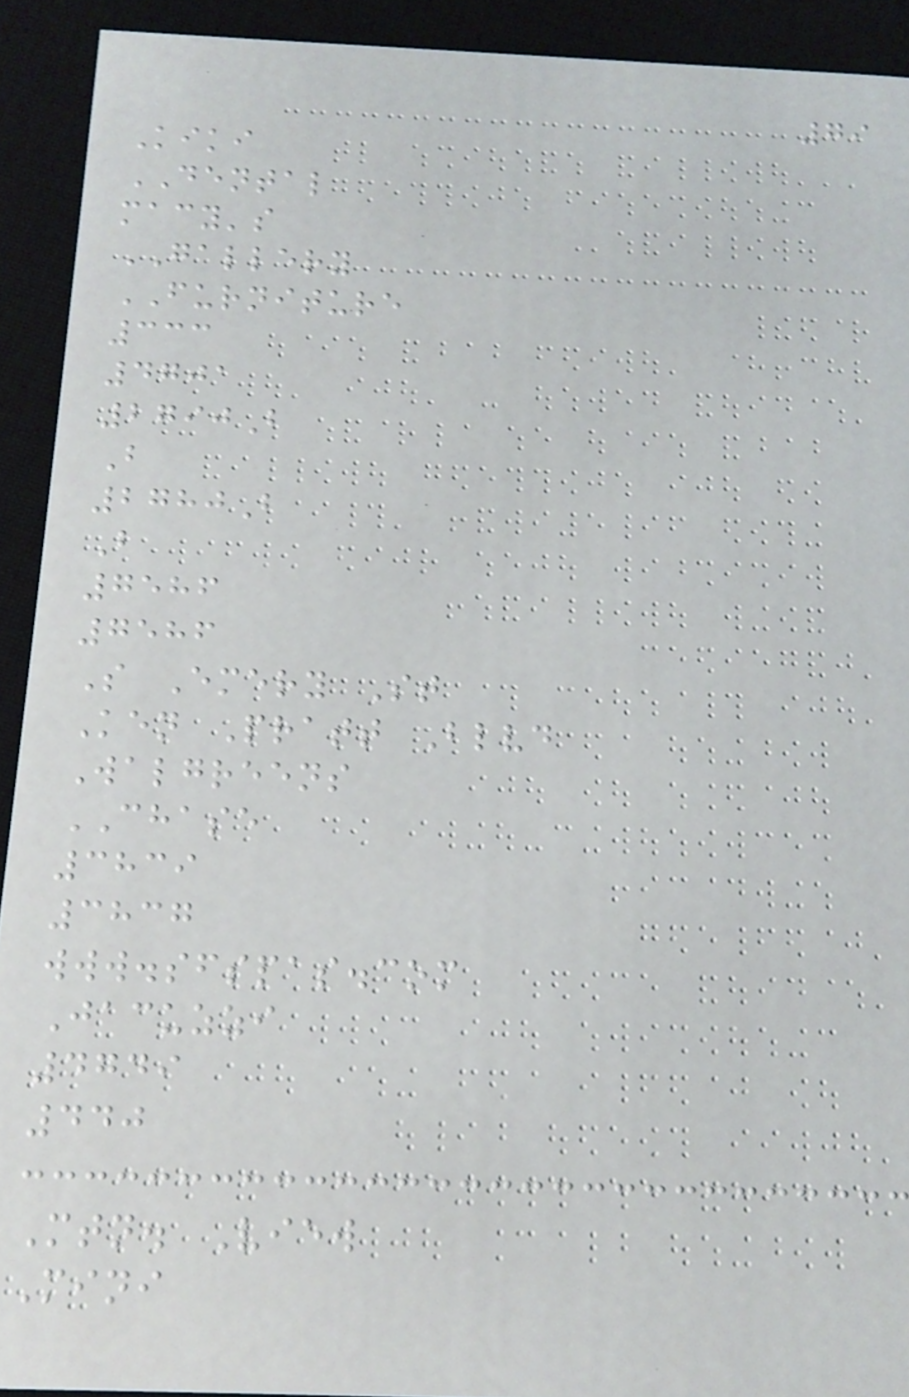79
Kiki
DENTAL
macy's
GALLERY
FURNITURE
333
4701
2790B
B
2780B
B
7586
7586
S Emery St
Ken Pratt Blvd
Walgreens
CHASE
3839
3837
www.sfspas.com
Jacuzzi
4749
440
Mtn. View
Mini
